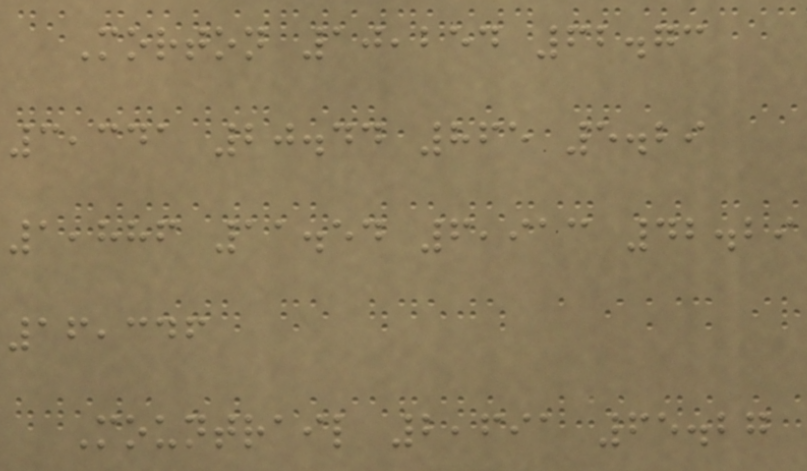Morton 10,254 62.73
3,341 20.44 865 5.29
1,886 11.54 6,913 42.29
16,346
Mountrail 2,691 65.27
